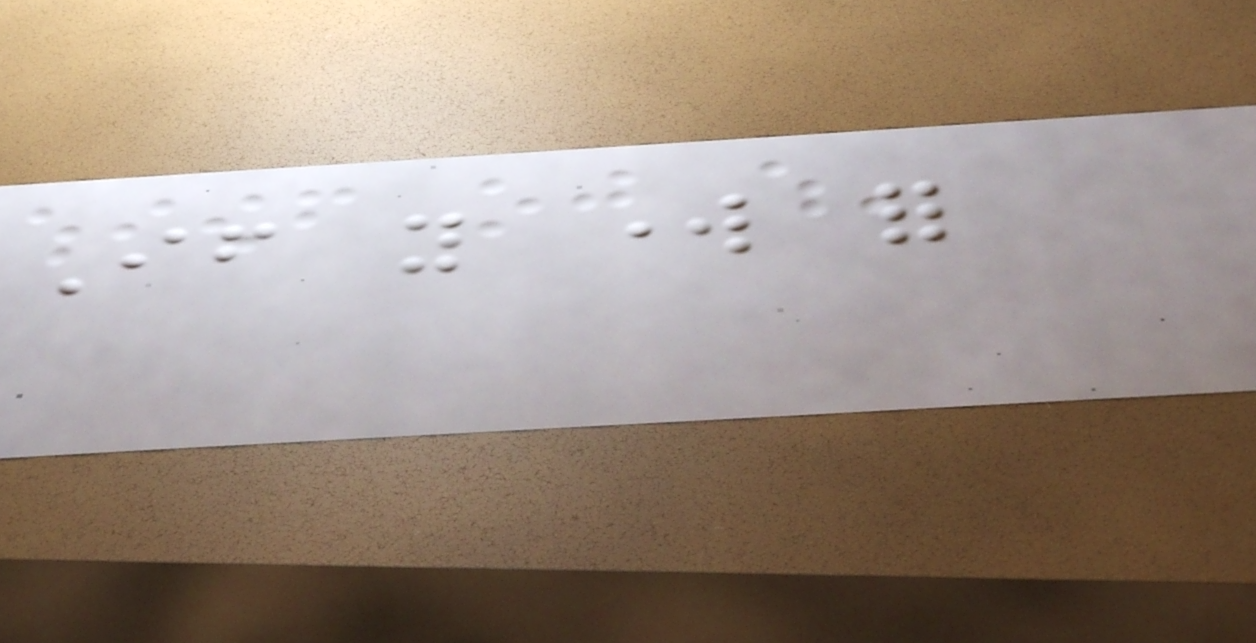If you work for
